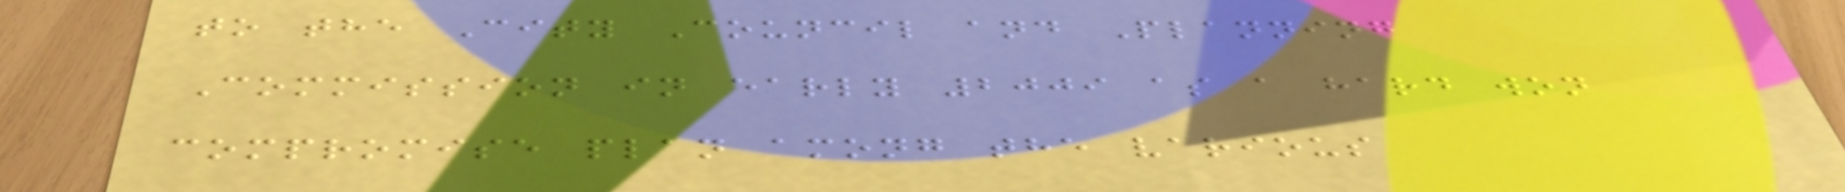to the City Council and Planning
Commission in early 2009 as a hard won
compromise plan among the various
